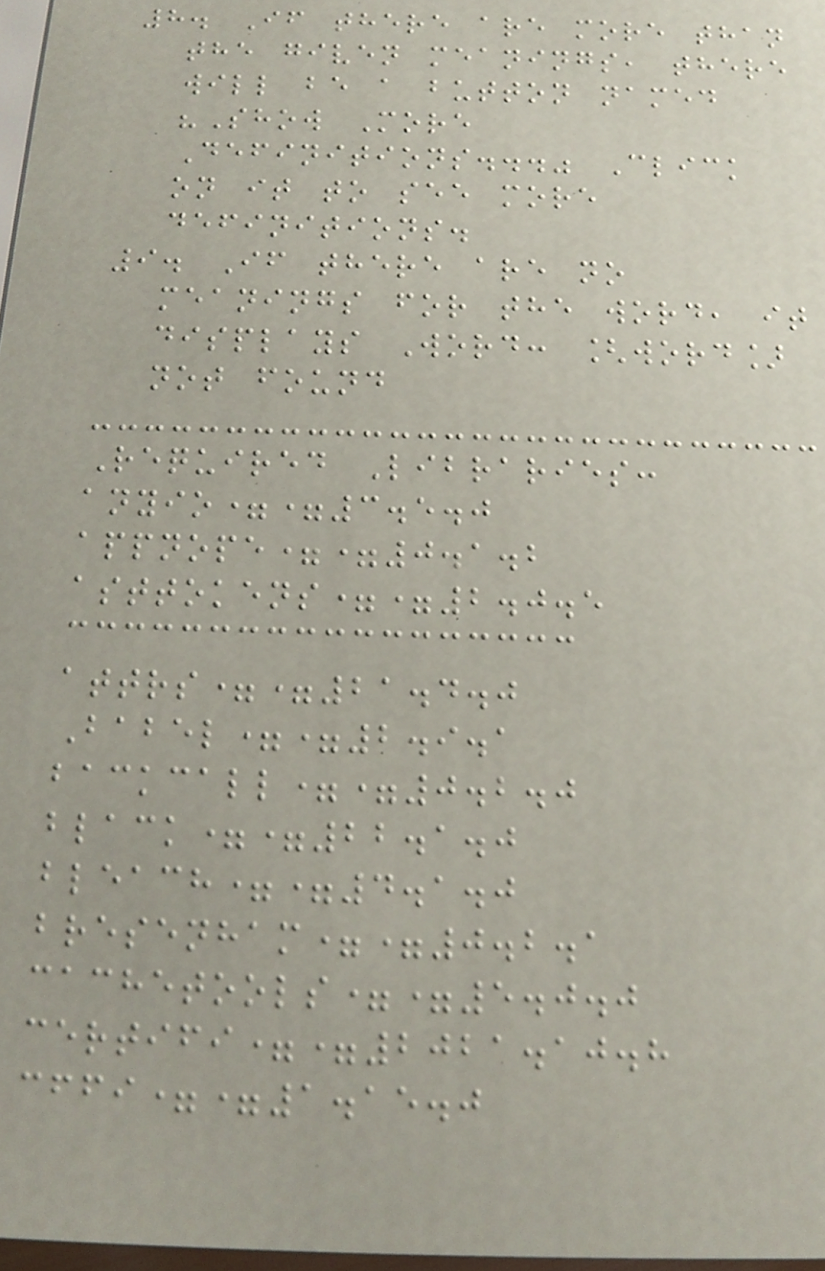8. If there are more than
the given meanings, there
will be a button named
"Show More
Definitions..." Click
on it to see more
definitions.
9. If there are no
meanings for the word, it
displays Word: [word]
not found
Required Libraries:
anyio==3.5.0
appnope==0.1.2
asttokens==2.0.5
attrs==21.4.0
Babel==2.9.1
backcall==0.2.0
black==22.1.0
bleach==4.1.0
bresenham==0.2.1
cachetools==5.0.0
certifi==2021.10.8
cffi==1.15.0
